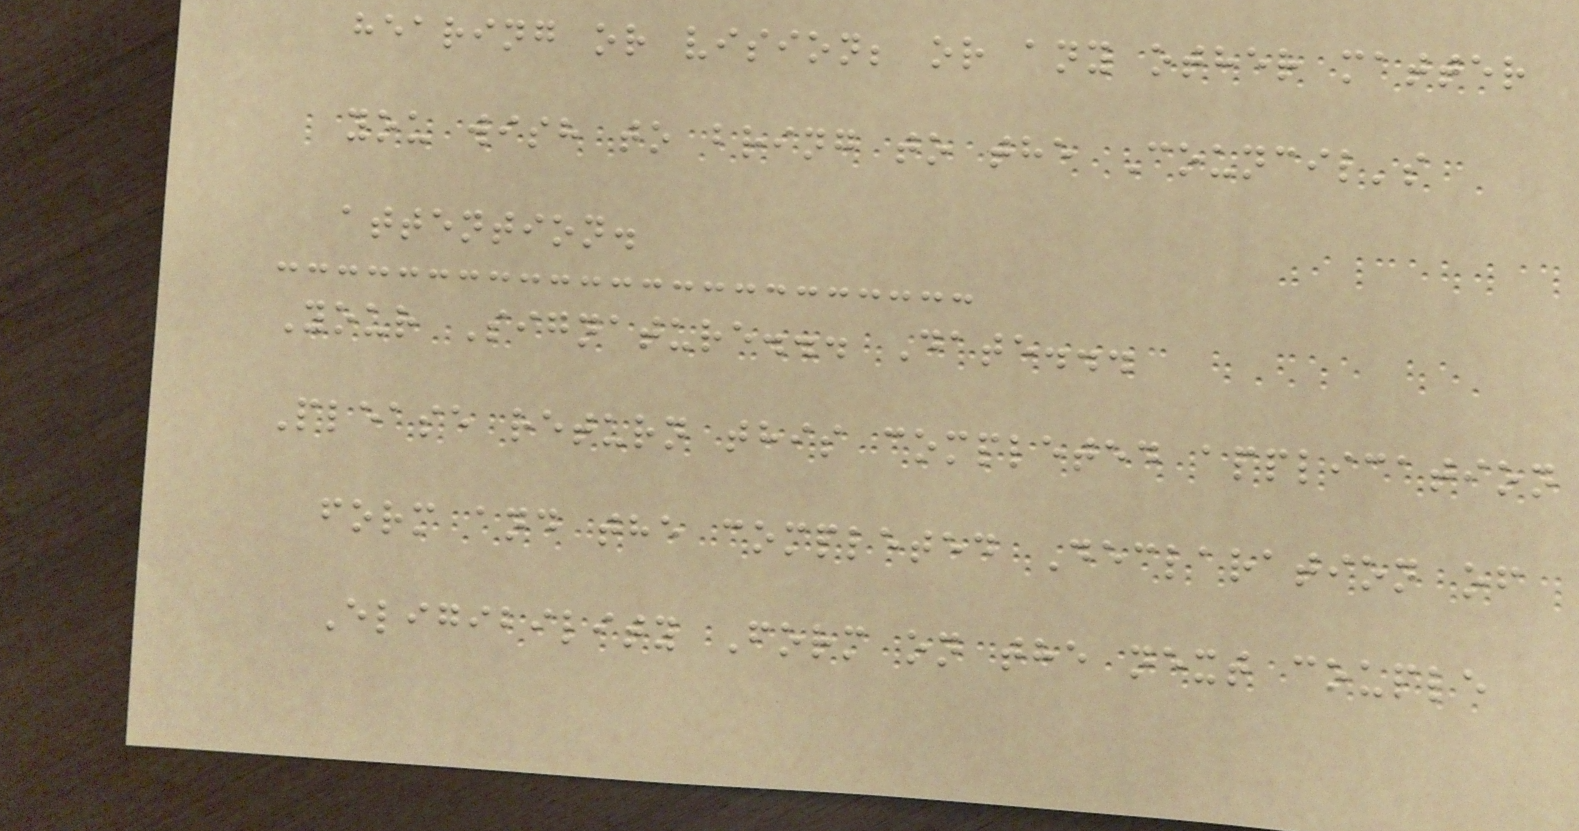hearing or vision; or any other matter
you wish to bring to the Council's
attention.
Your Signature... Date...
Please return this completed application
form and the completed Declaration of
Eligibility Form on the next couple
